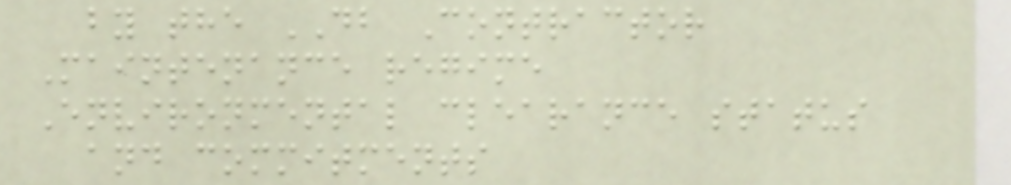by the DB Contractor
Maintenance regime
Environmental clearance status
and commitments
